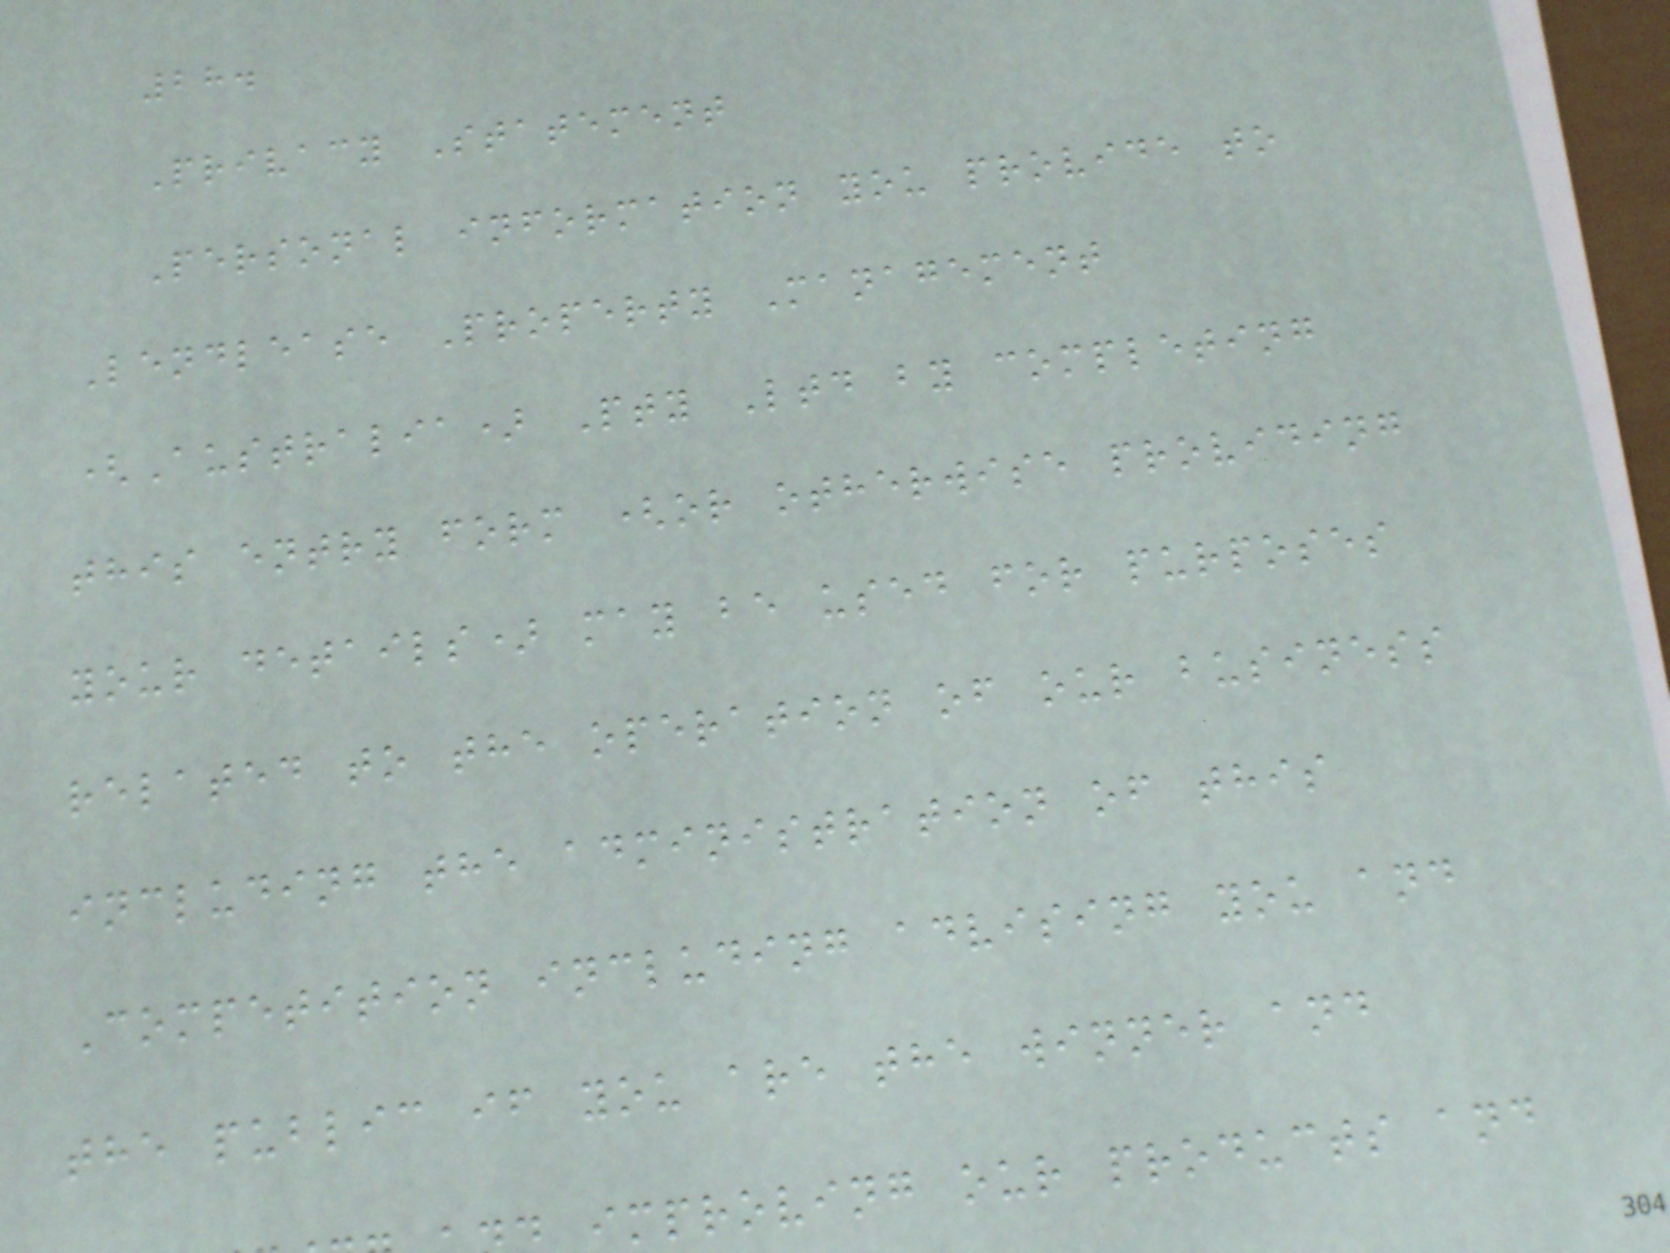28.
Privacy Statement
Personal information you provide to
Lendlease Property Management
(Australia) Pty Ltd by completing
this entry form (or otherwise providing
your details) may be used for purposes
related to the operation of our business
including the administration of this
Competition including advising you and
the public if you are the winner and
improving our products and
